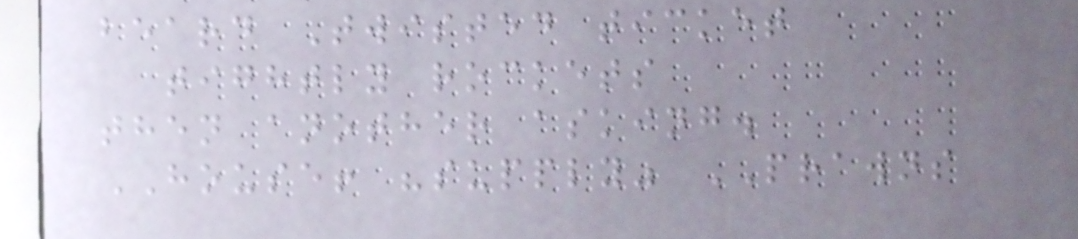beard Twisted ticket
tightly rockets
then another asking.
HOUSE! "supply" PRAWNS
